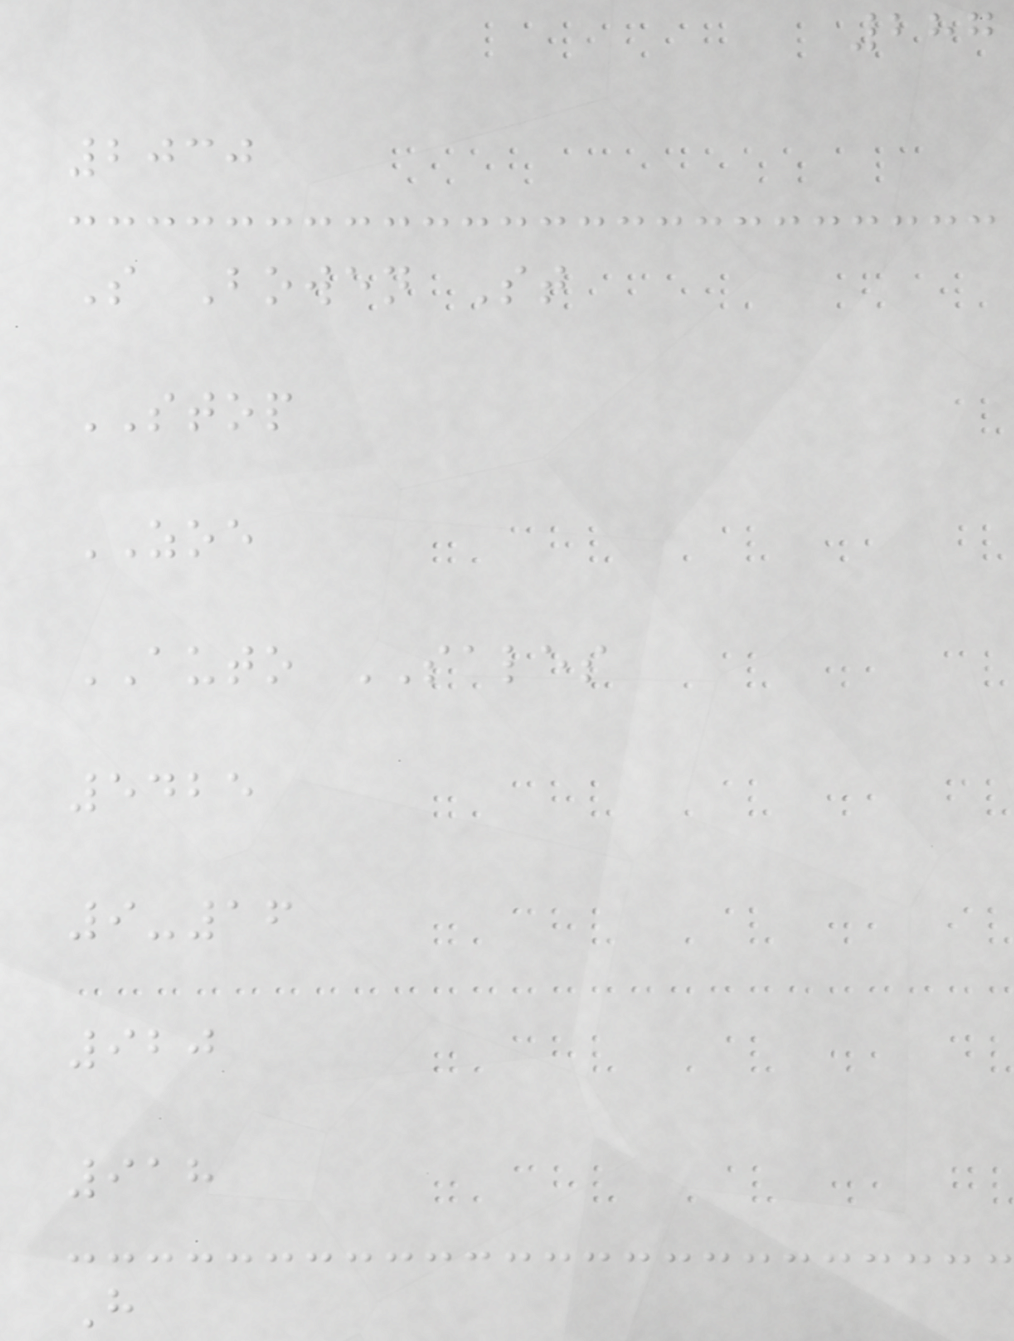287
2030
S Bowen St
STOP
ZOE
AUTO SALES
5425
9-16
920
918
H
